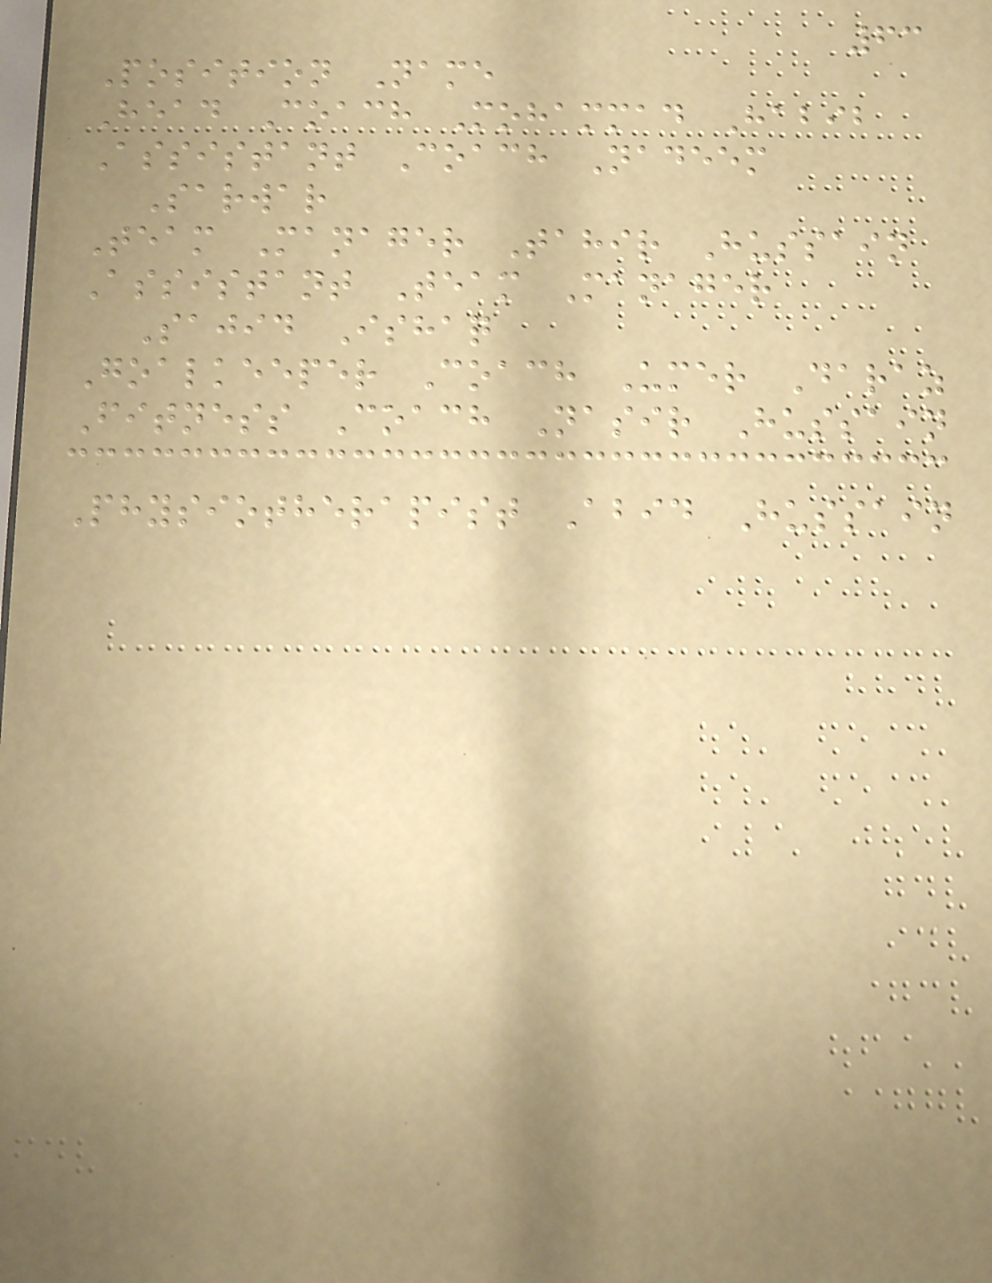63
Position Name
Head Coach Mohammad Habib
Assistant Coach Nadeem
Sarwar
Team Manager Tahir Hussain
Assistant Team Manager
Sajid Ishaq
Goalkeeper Coach Umer Daraz
Fitness Coach Nasir Hussain
Physiotherapist Abid Hussain
